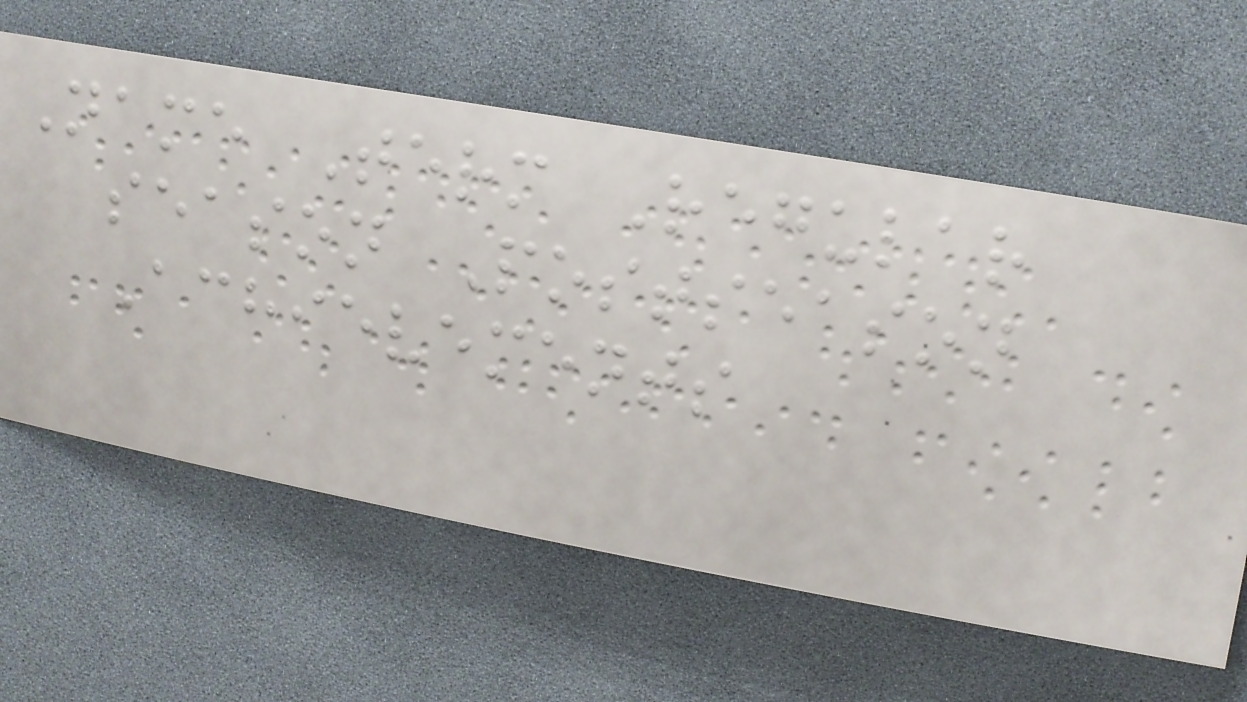Name Term Regular
season Postseason
Achievements
